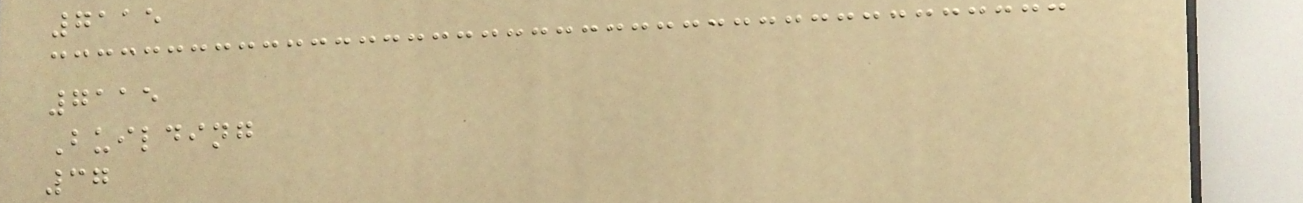7115
7115
Building
37
